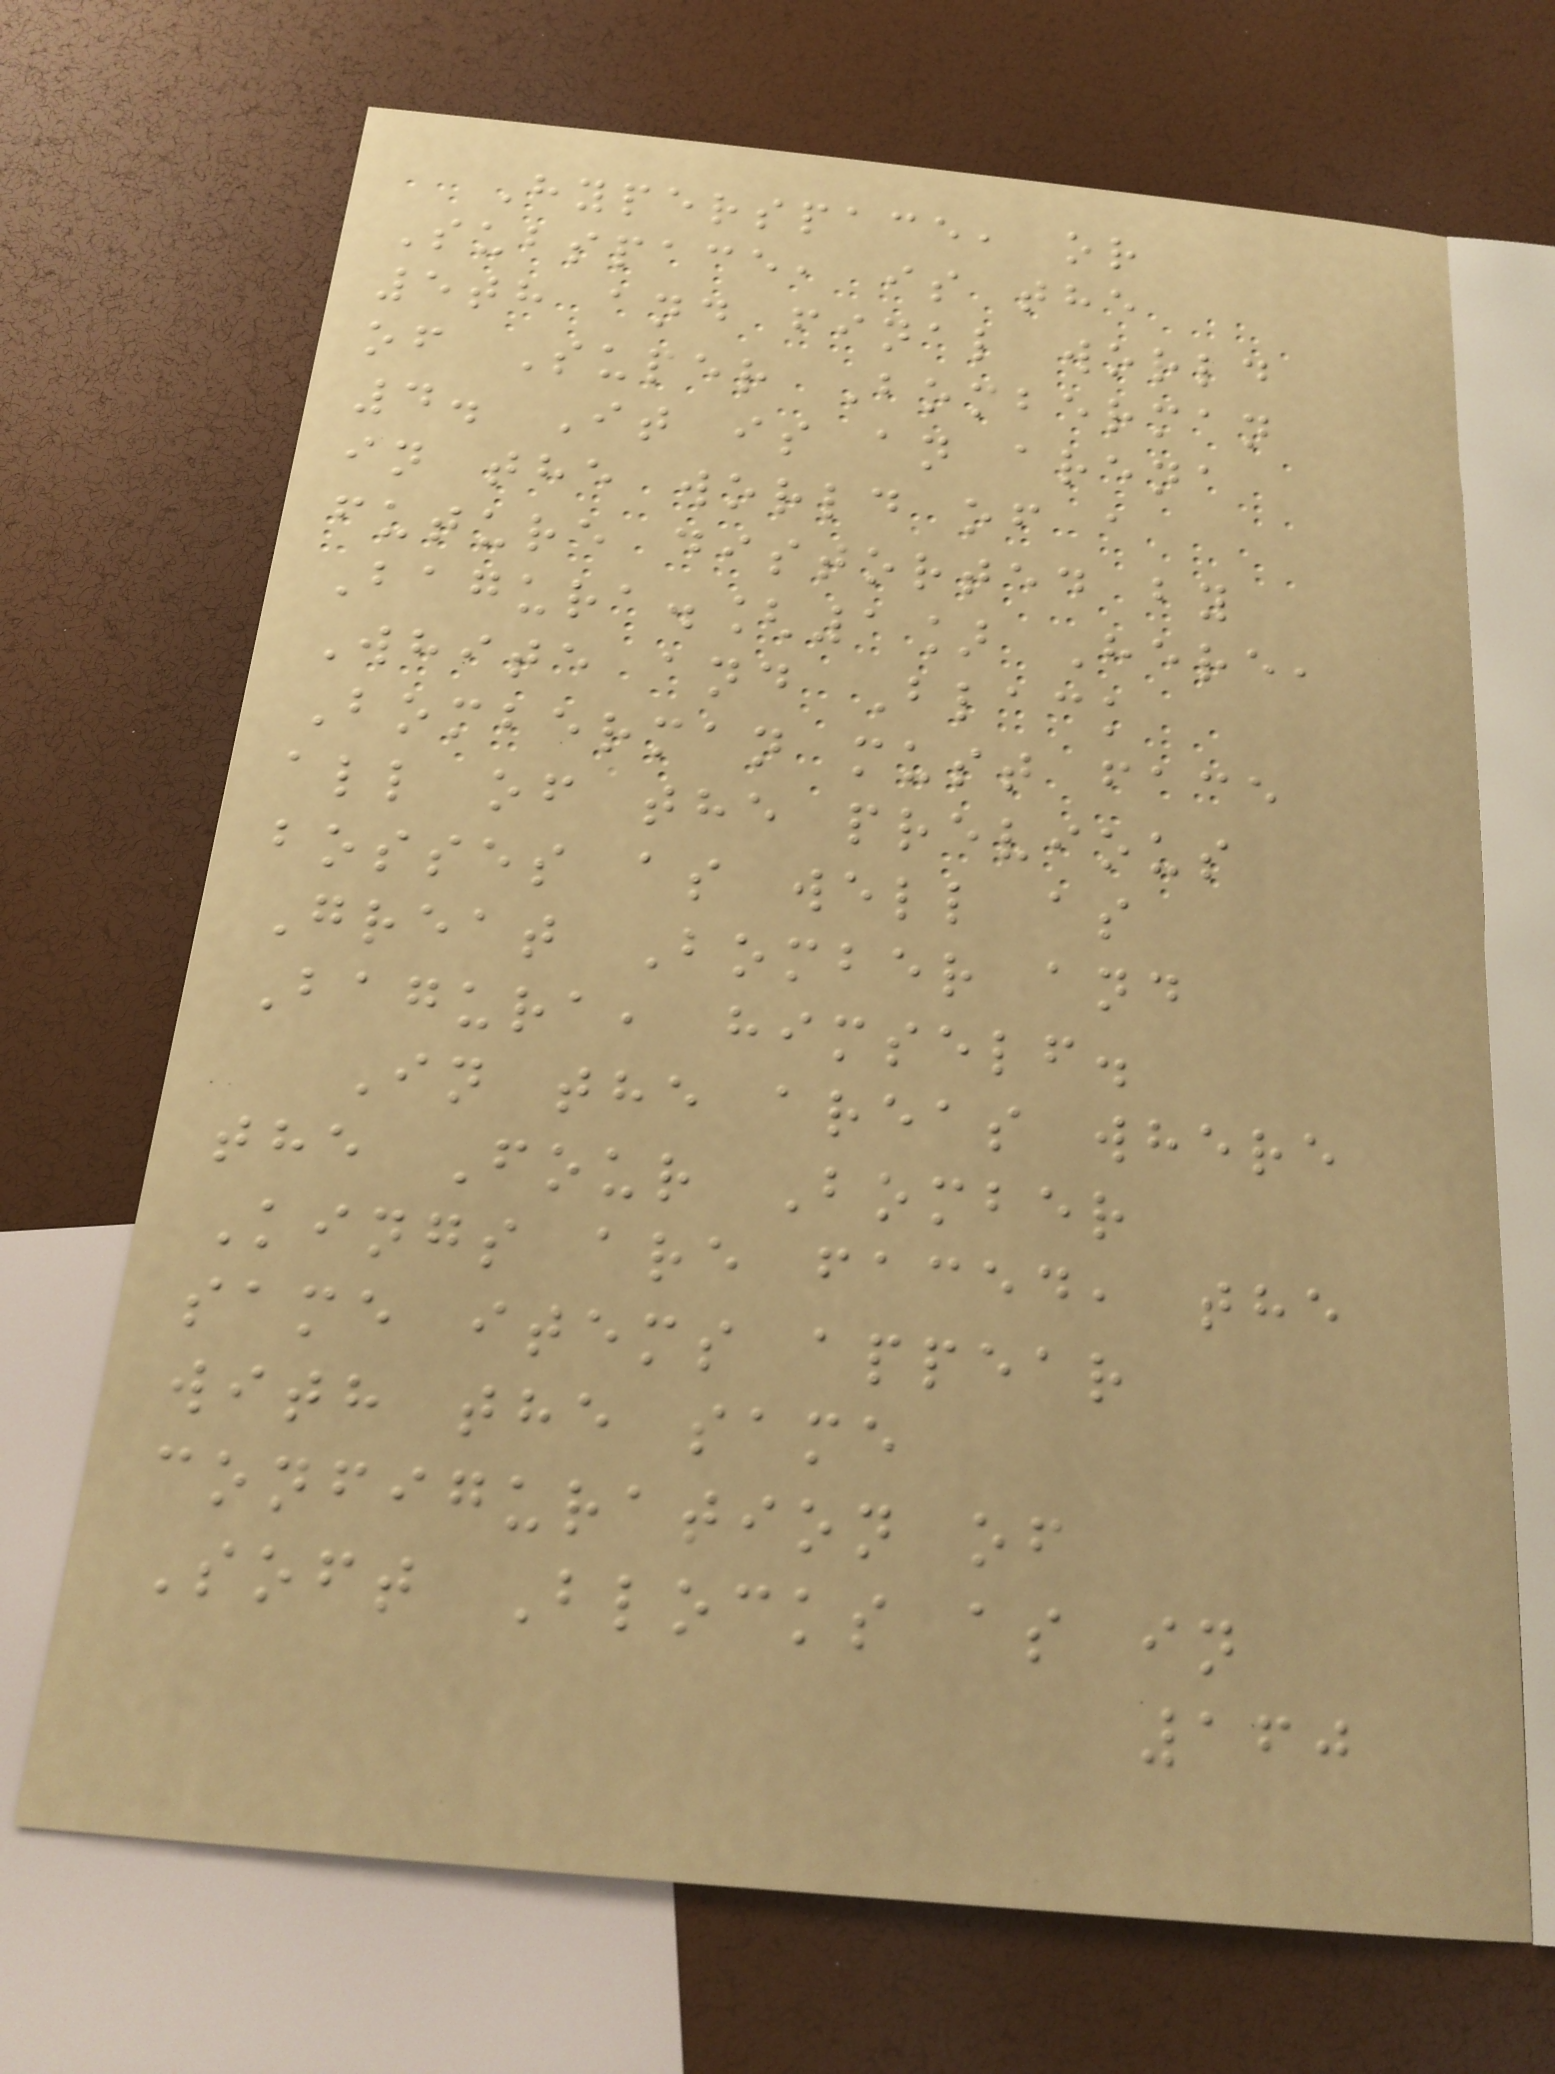Hyperspace, or
Subspace, is the
5th and final world
of Super Bomberman
4. It is an arena
in the world of a
future distorted by
Bagura.[1] Here,
White and Black
Bomberman must face
all of the previous
bosses as well as
Great Bomber and
Bagura, himself.
In the areas where
the Four Bomber
Kings are faced, the
same items appear
with the same
configuration of
Soft Blocks as in
160
